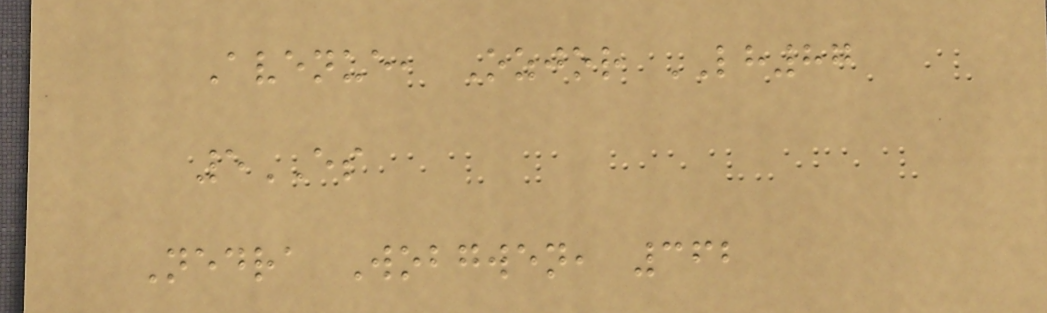Avenue, Ozjor LH87
5ES
Nedra Wobgwen, 362
